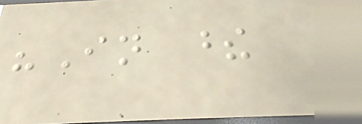"In these
